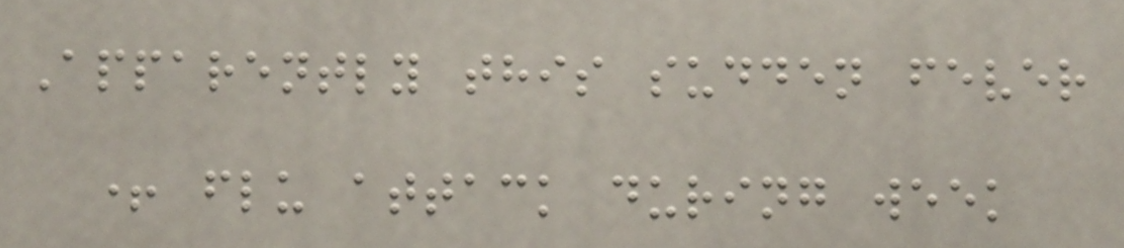Apparently this sudden fever
+ flu attack during week
